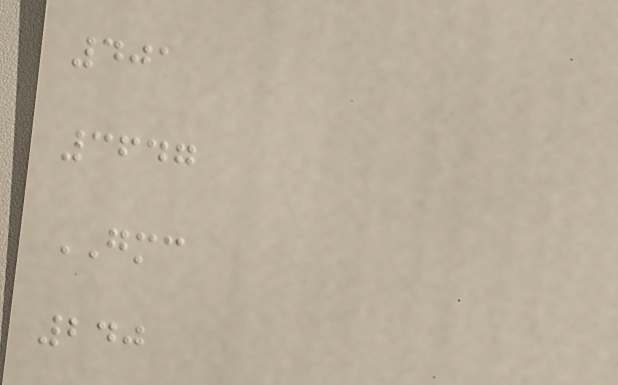401
3647
GMC
240
